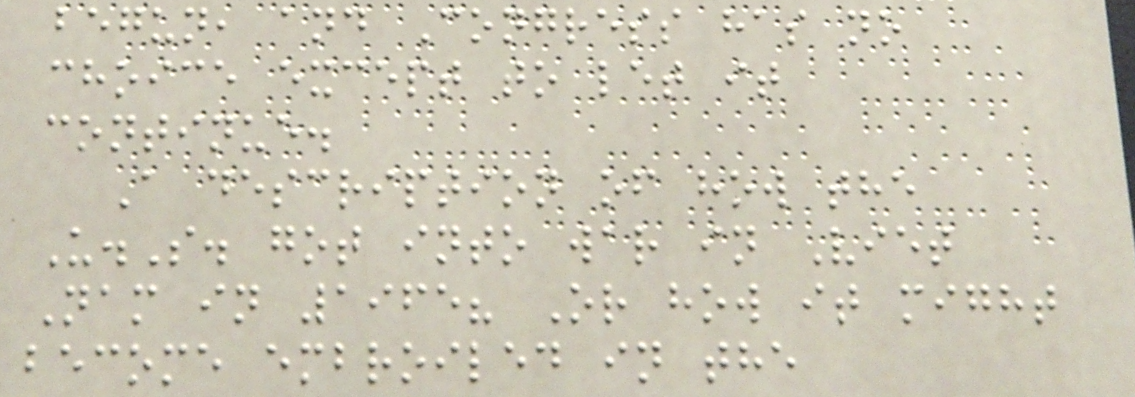begun, and Congress has no
choice except to let it
continue.
A description of how the
U.S. got into war in Viet
Nam in 1965? Or how it might
become embroiled in the
